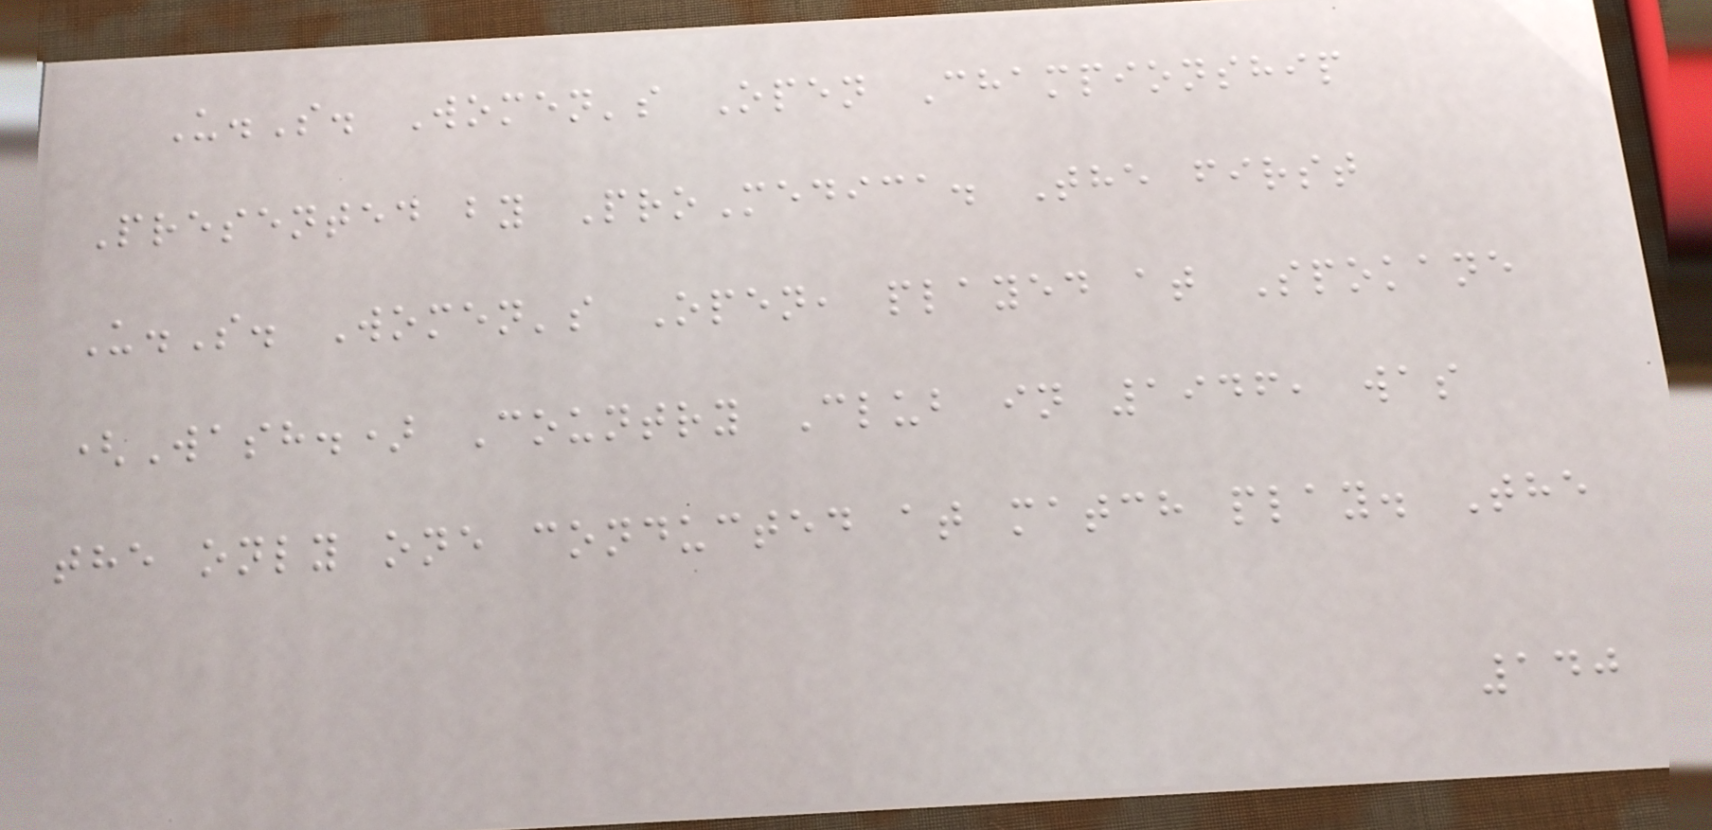U.S. Women's Open Championship
Presented by ProMedica. The first
U.S. Women's Open, played at Spokane
(Wash.) Country Club in 1946, was
the only one conducted at match play. The
140
